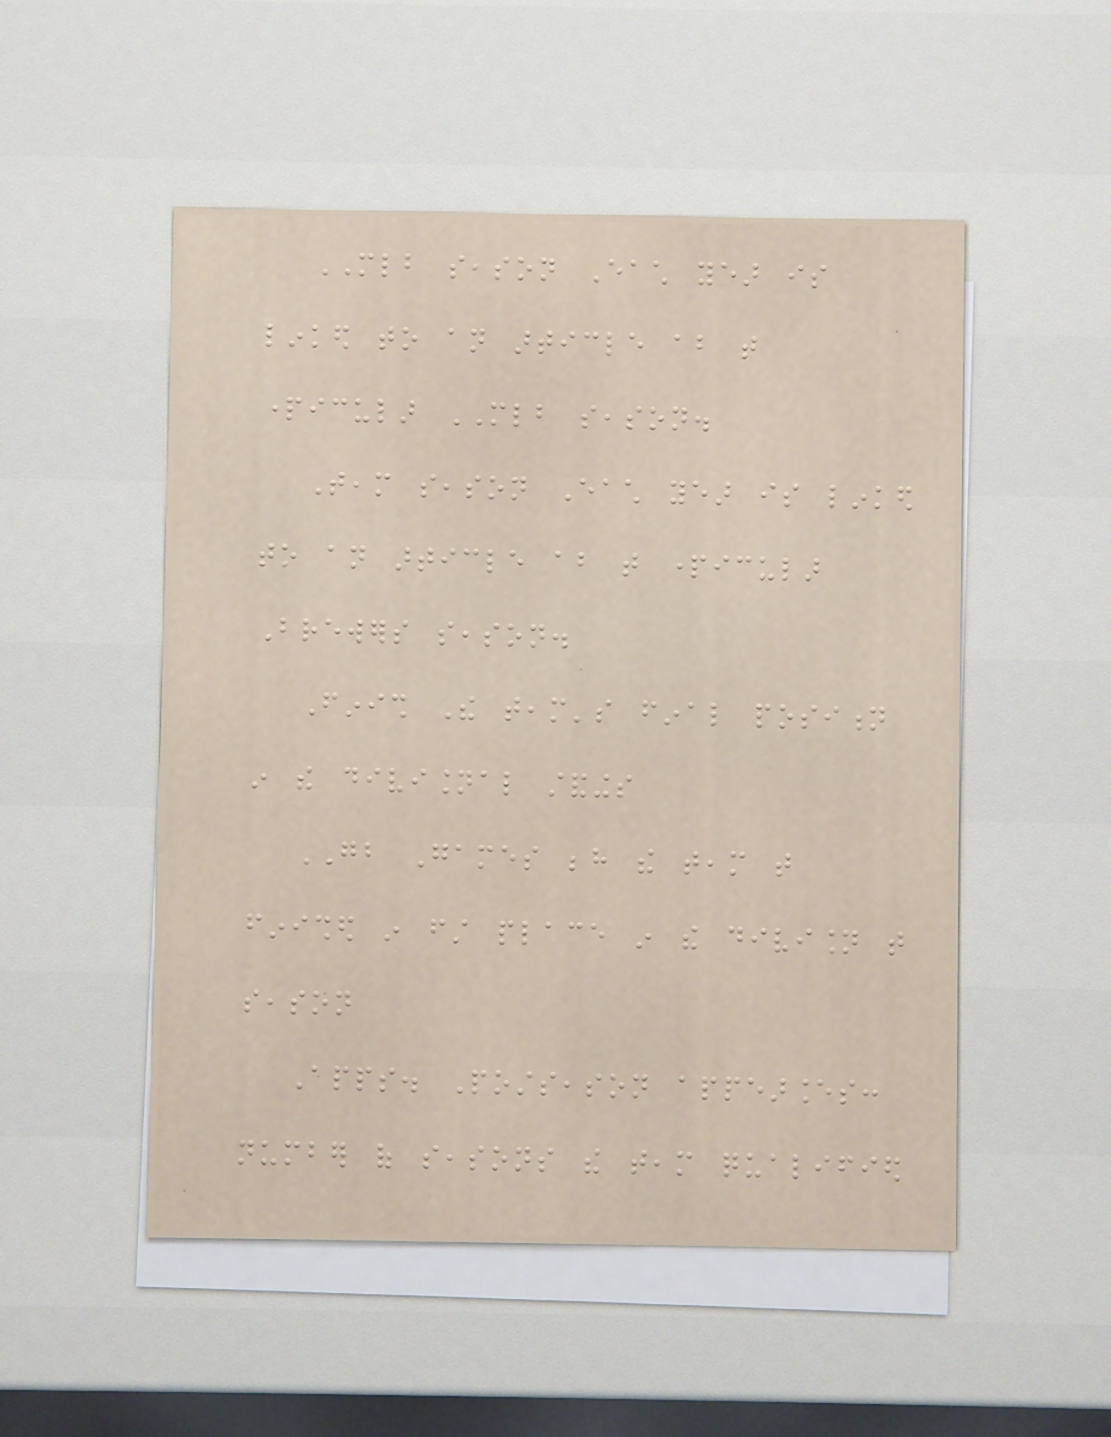MLB season Each year is
linked to an article about that
particular MLB season.
Team season Each year is linked
to an article about that particular
Brewers season.
Finish The team's final position
in the divisional standings
GB Games behind the team that
finished in first place in the division that
season
Apps. Postseason appearances:
number of seasons the team qualified
